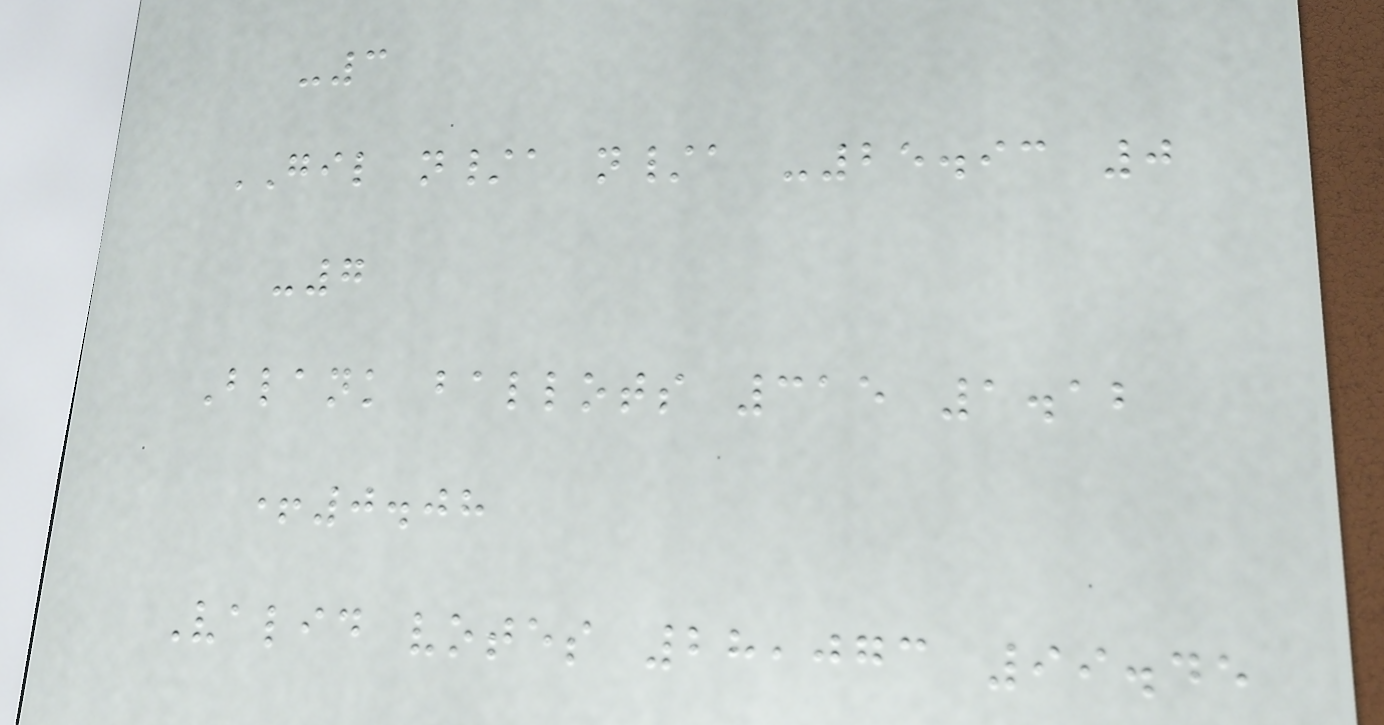-3
GIL n/a n/a -25.93 0
-7
Blank ballots 315 1.12
+0.08
Valid votes 28,073 99.45
